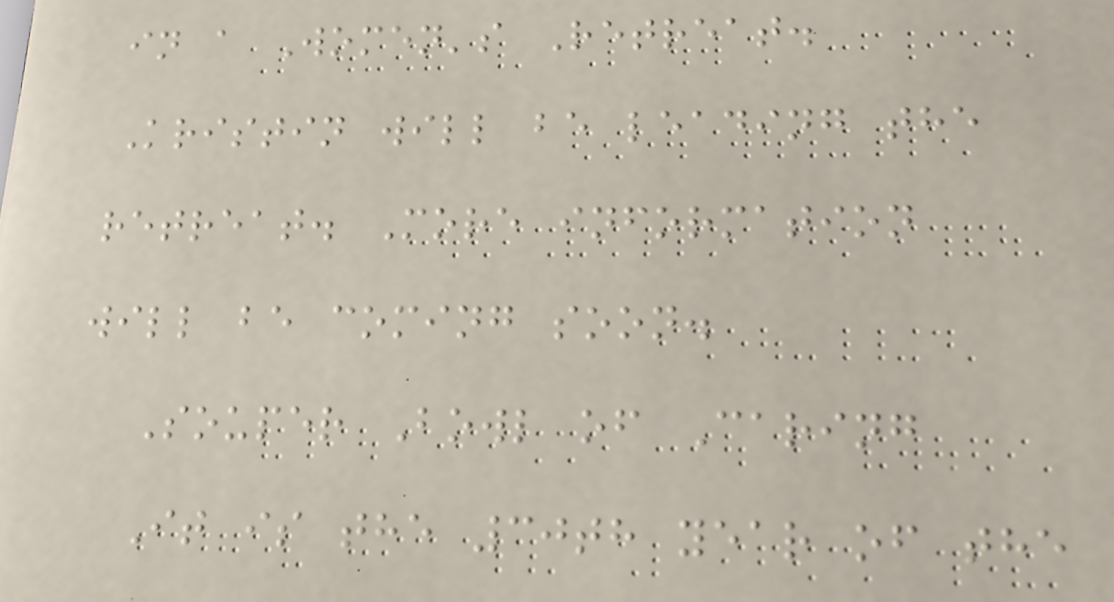in a Women's Retreat.
Kristin will be leading the
retreat. More information
will be coming soon.
Souper Bowl of Caring
It is the 30th year of the
